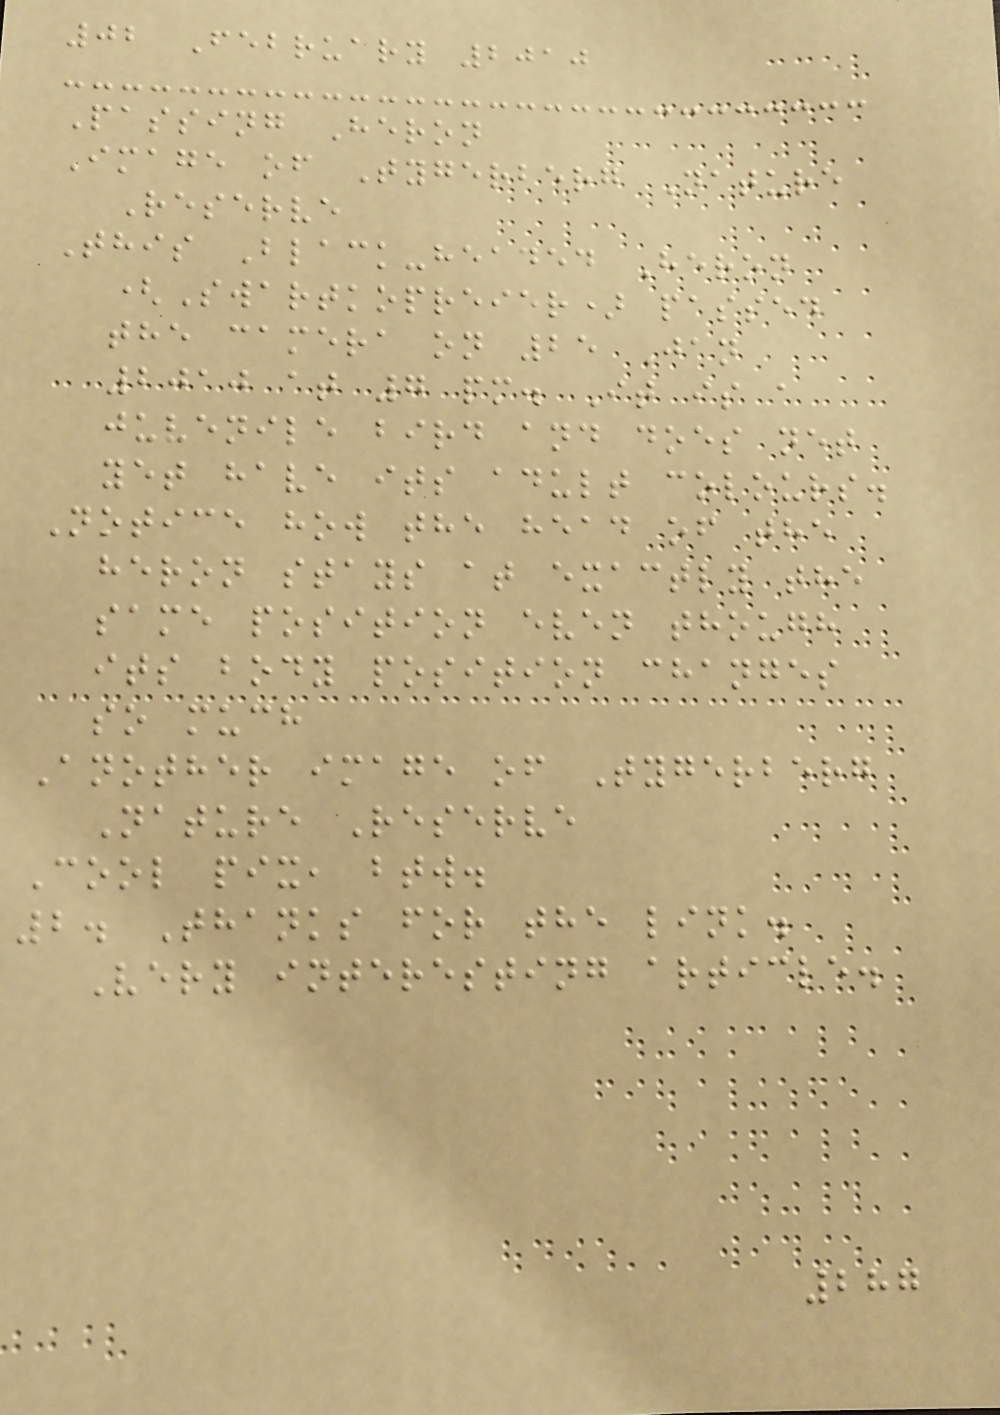02 February 2010
Passing Heron
Image of Tygerberg Nature
Reserve
This Black-headed Heron
(Swartkopreier) passed
the camera on 25 Jan
2010 at 7 pm. It is a
juvenile bird and does net
yet have its adult colours.
Notice how the head of the
heron stays at exactly the
same position even though
its body position changes
so much
Another image of Tygerberg
Nature Reserve
Cool pix, btw.
2. Thanks for the link.
Very interesting article.
287
